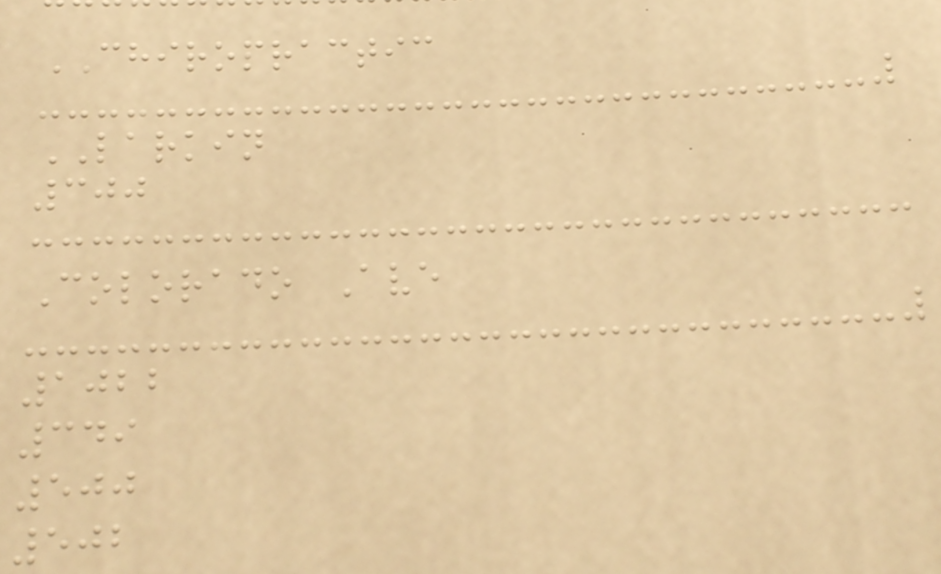CHIROPRACTIC
LARKIN
300
Colorado Ave
1022
349
500
502
